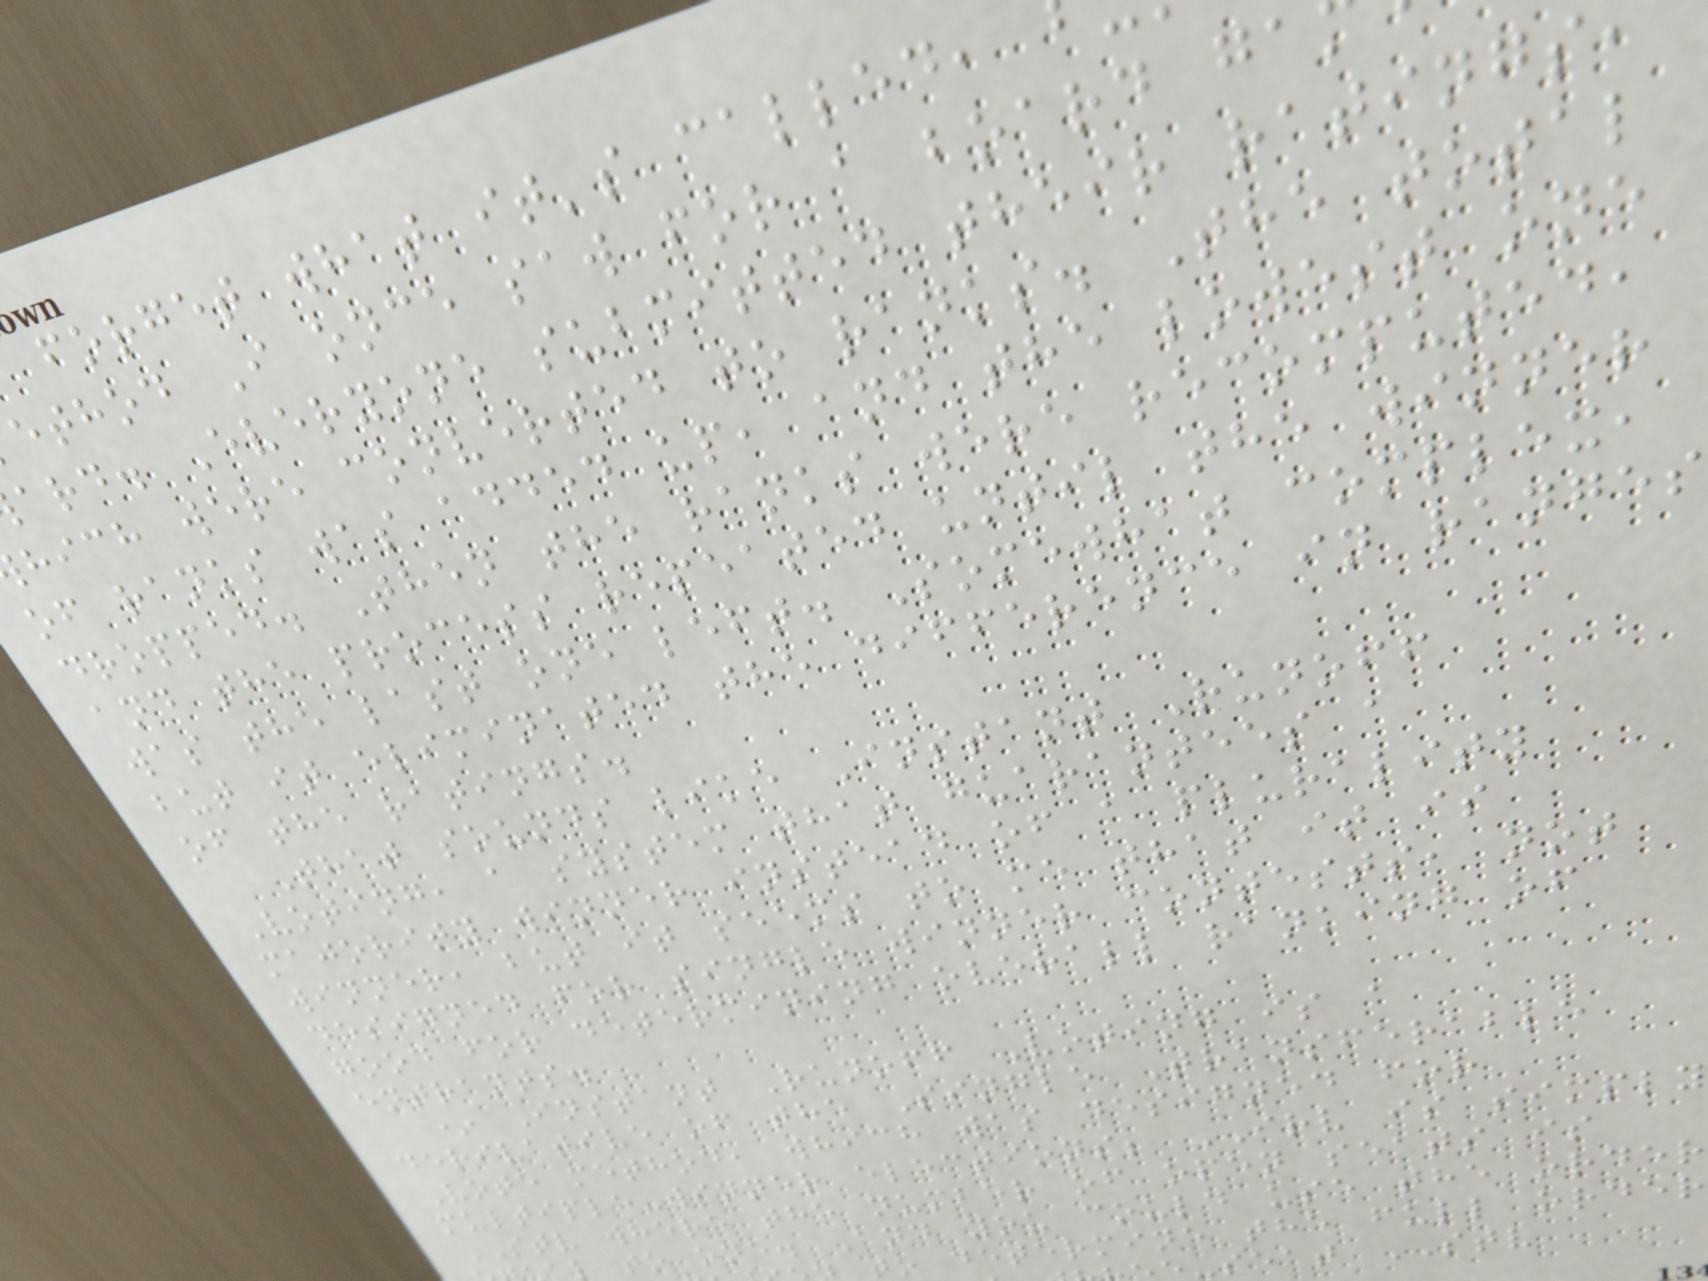forget what it's called,
ethod I once saw for a board ga
ard. Everyone submitted their ratings
hich were converted to ranks. The total
of ranks was added up, and the lowest one
dropped. Then the ranks were recomputed,
and the process repeated until the winner
was the last one left. Somewhat complex,
but it eliminated the difference in ranges
of the ratings.
That sounds like Instant Runoff
Voting, a system that guarantees a
majority winner instead of a plurality
winner, but it seems to me that it is
designed for single winner contests, not
good for determining overall ranking of
entrants.
* Instant Runoff Voting is a
derivative of the Single Transferable
Vote method, which was designed for
multiple-winner elections; IRV is simply
STV where the number of open seats is
l to one. And you could use the order
to determine the full order
-seat STV
